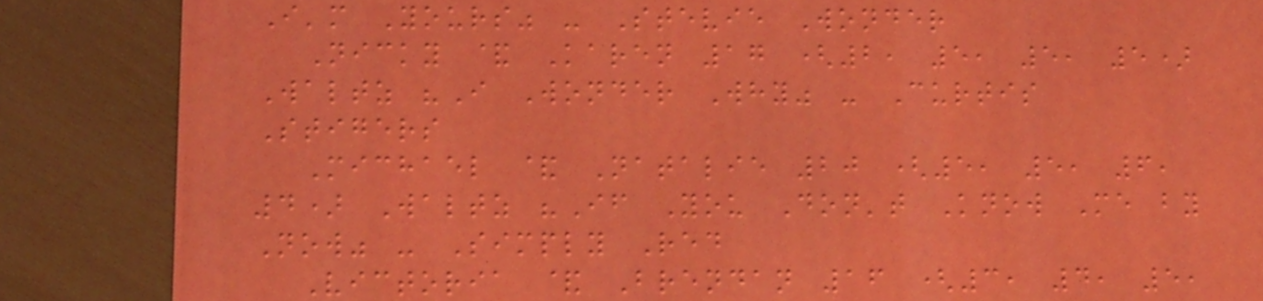I'm Yours" - Stevie Wonder
Nicky & Karen 17 (2, 5, 5, 5)
Waltz "I Wonder Why" - Curtis
Stigers
Michael & Natalie 20 (5, 5, 6,
4) Waltz "If You Don't Know Me by
Now" - Simply Red
Victoria & Brendan 16 (3, 4, 5,
